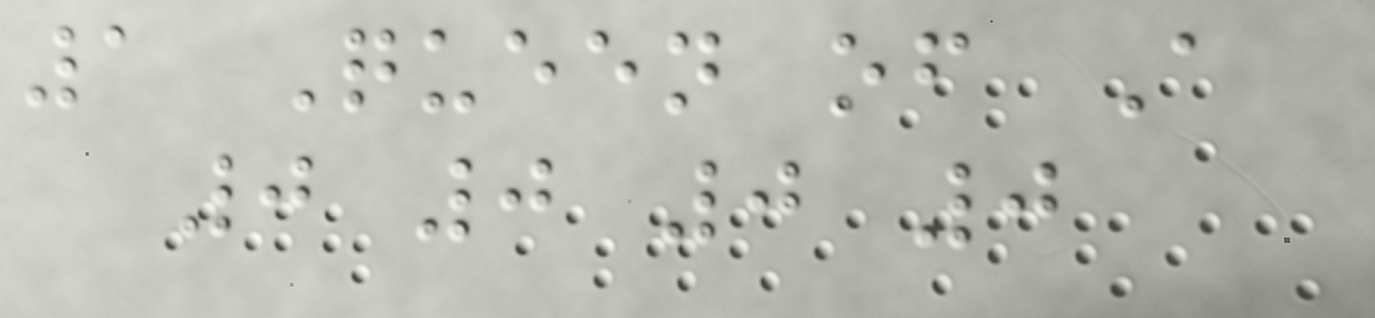1 Queen of A
0 0 0 0
